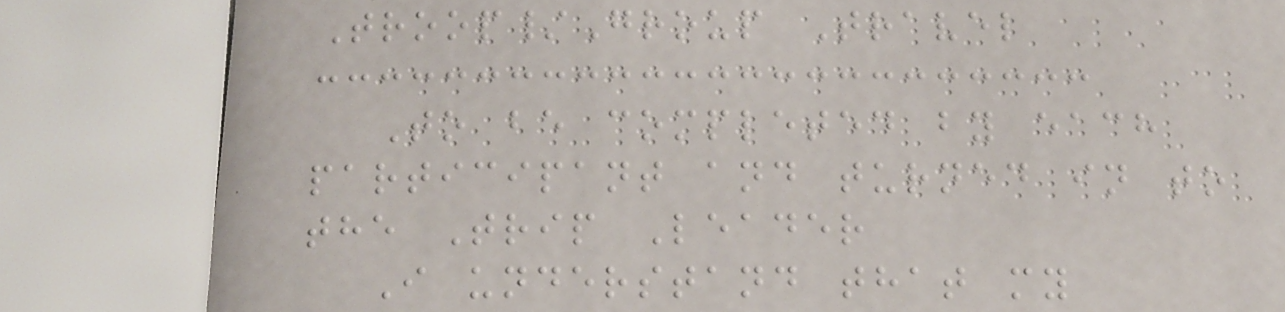Troop/Group Travel
To be completed by each
participant and turned in to
the Trip Leader
I understand that my
